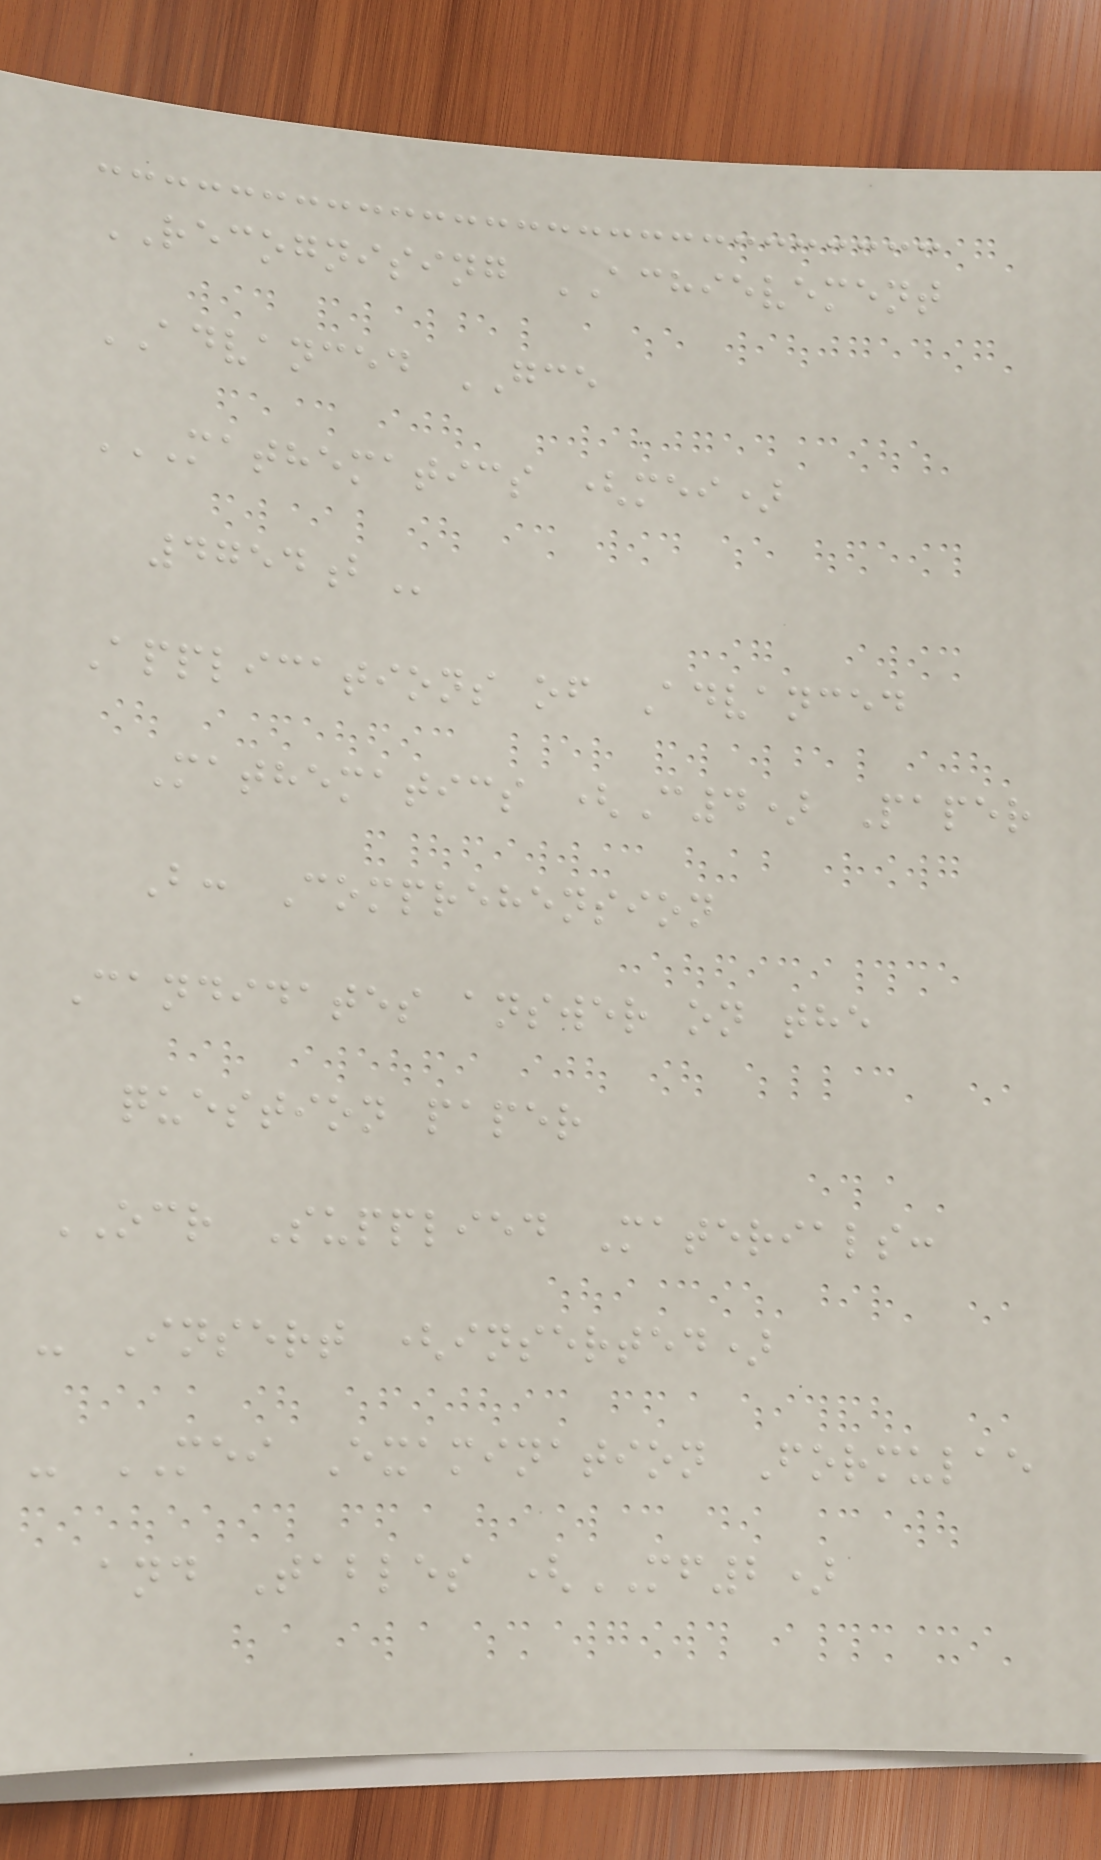RECOGNISING ACHIEVEMENT
ADVANCED GCE
MATHEMATICS (MEI)
4754B
Applications of Advanced
Mathematics (C4) Paper
B: Comprehension
Candidates answer on the
question paper
OCR Supplied Materials:
- Insert (inserted)
- MEI Examination Formulae
and Tables (MF2)
